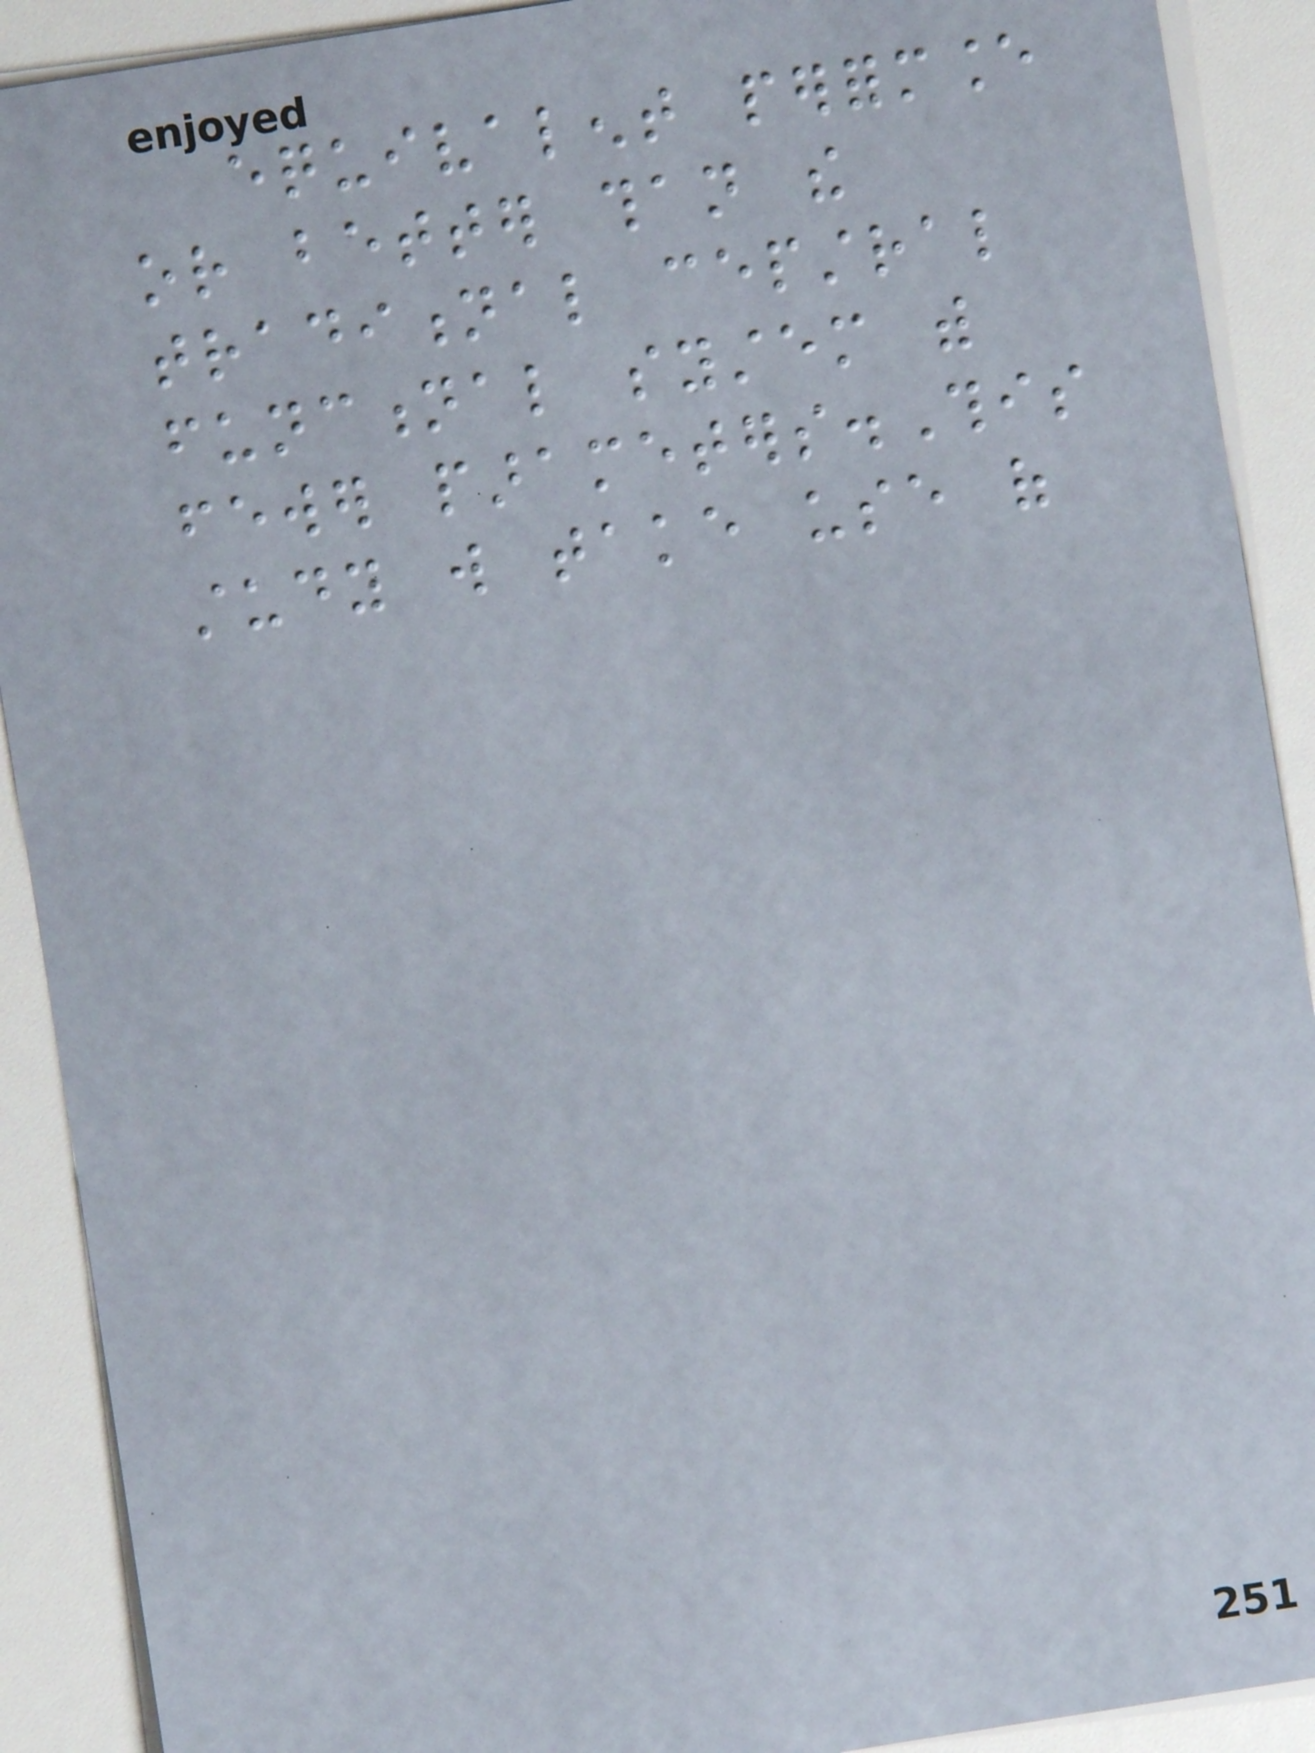equivalent performance
or better than the
traditional cepstral
functional system with
fewer parameters.This
study will take use of
